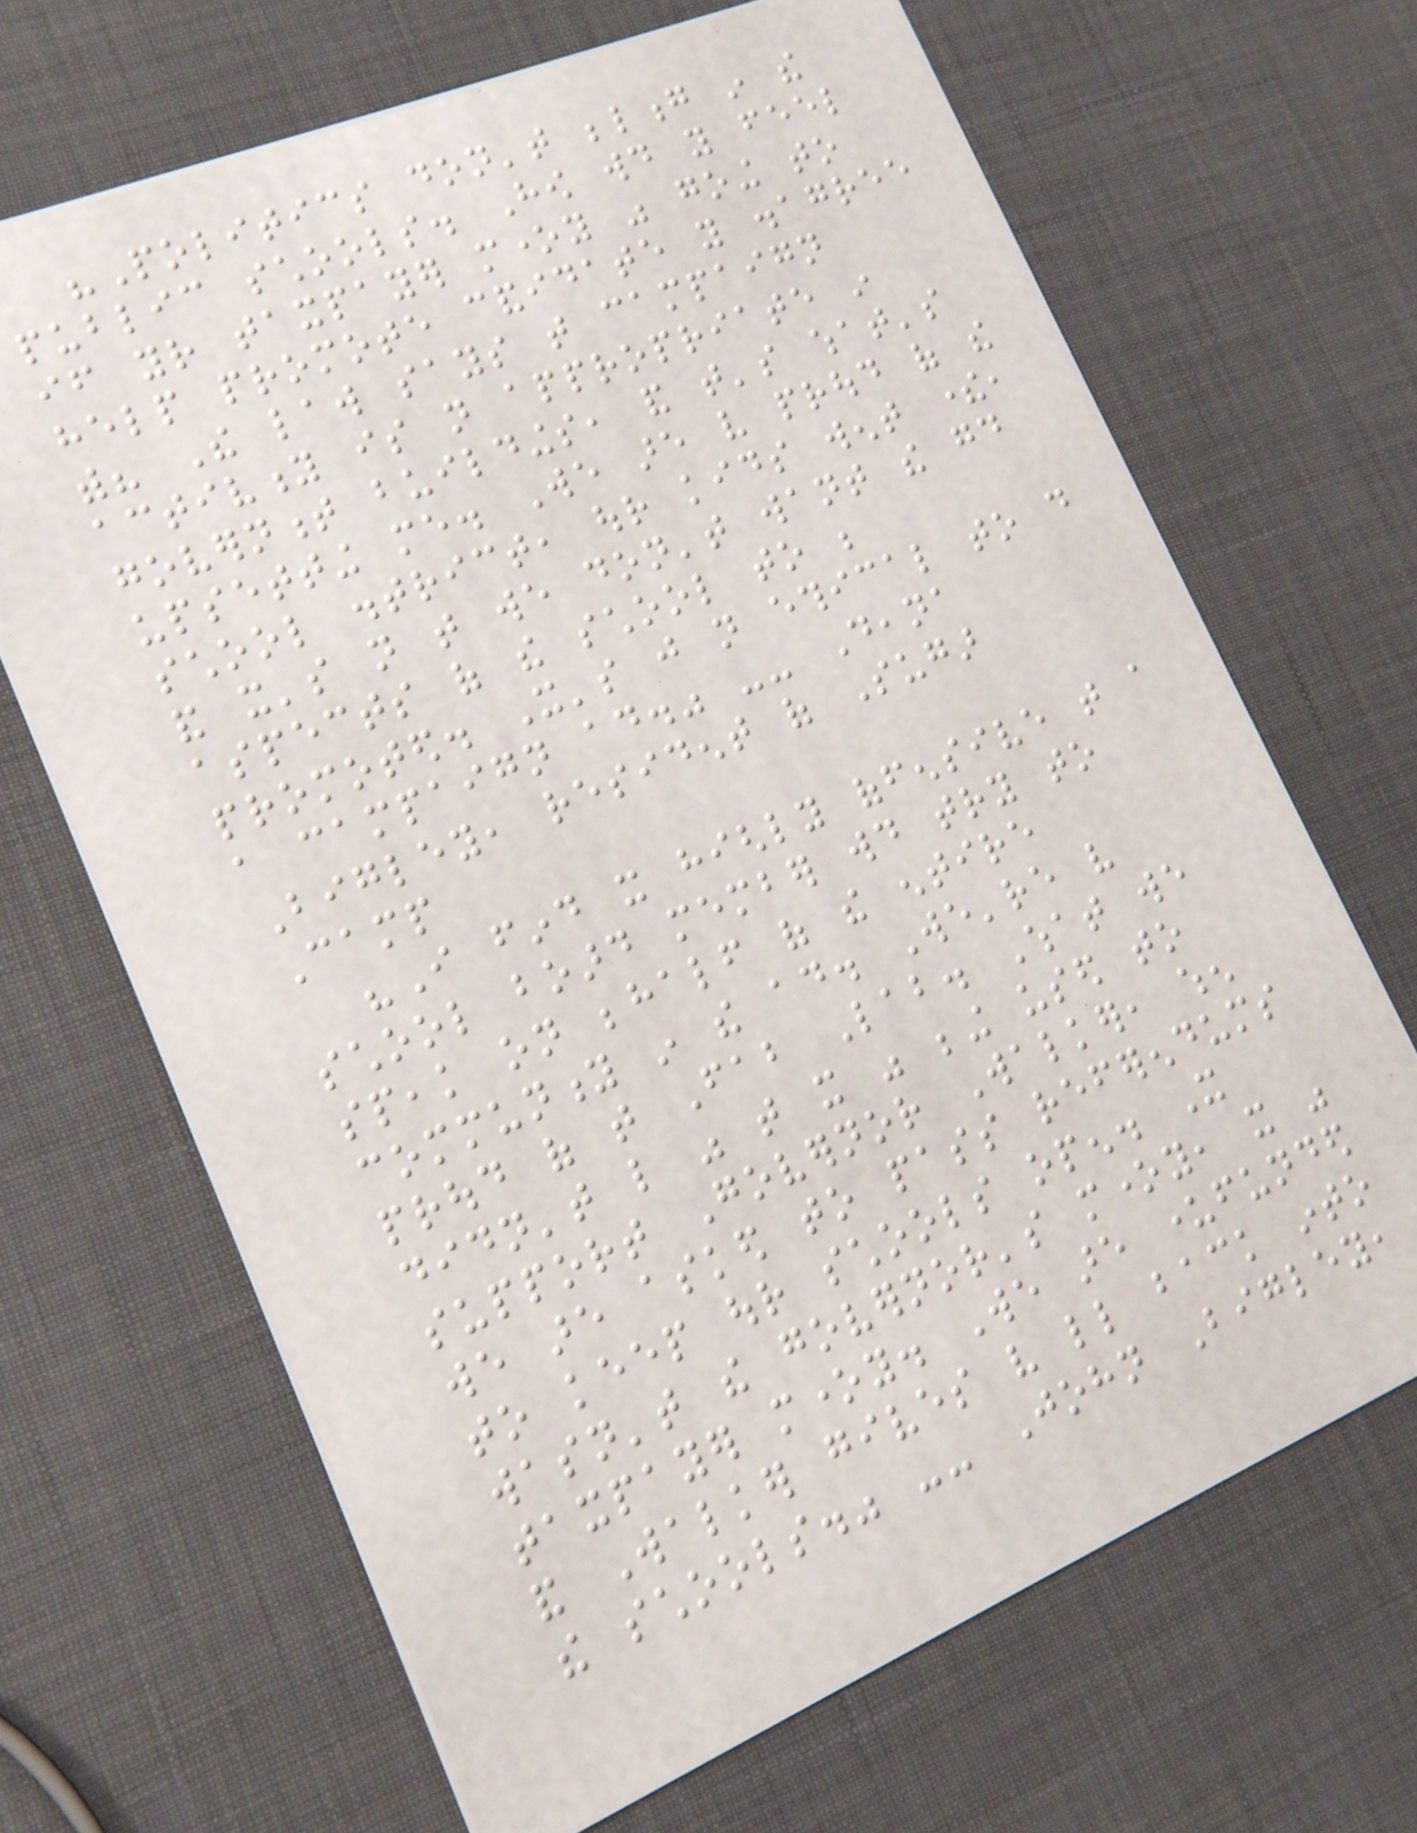"Politics don't belong in the
public schools. How would you feel
if your taxpayer money was going to
help promote candidate you disagree
with? The law says that campaign
activity is not appropriate in
government buildings, and that's what's
upsetting me. We are very proud of the
school district, our kids went there,
and it's not that we don't want the good
aspects of the school to be
promoted. It's just not ethical to do
a campaign ad." -- Deana
Bigley, resident of Sugar
Camp
"I find it highly offensive that a
school board member would try to
speak on behalf of the entire
community in the ad. We're very
proud of that Fab Lab. What we
didn't like was that it was being used to
support Governor Walker, when
we are asked to pass referendums
to keep our schools open. It
wasn't the governor's money, it was
taxpayer money. We are underfunded
and Walker gives very little back into
the schools." -- John Bigley,
